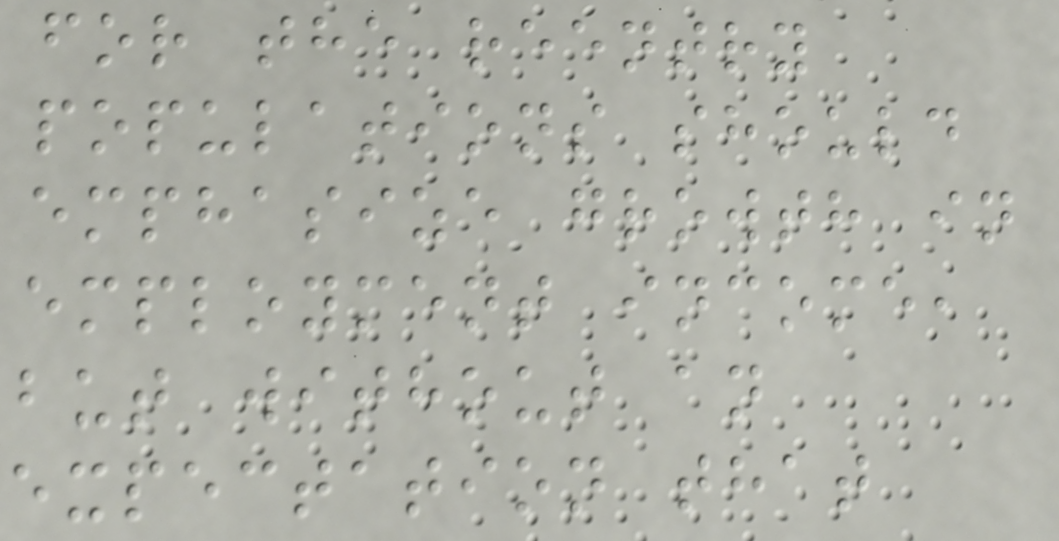for the reentry
populations should
emphasize growth in
employment income,
but without an
expectation that
